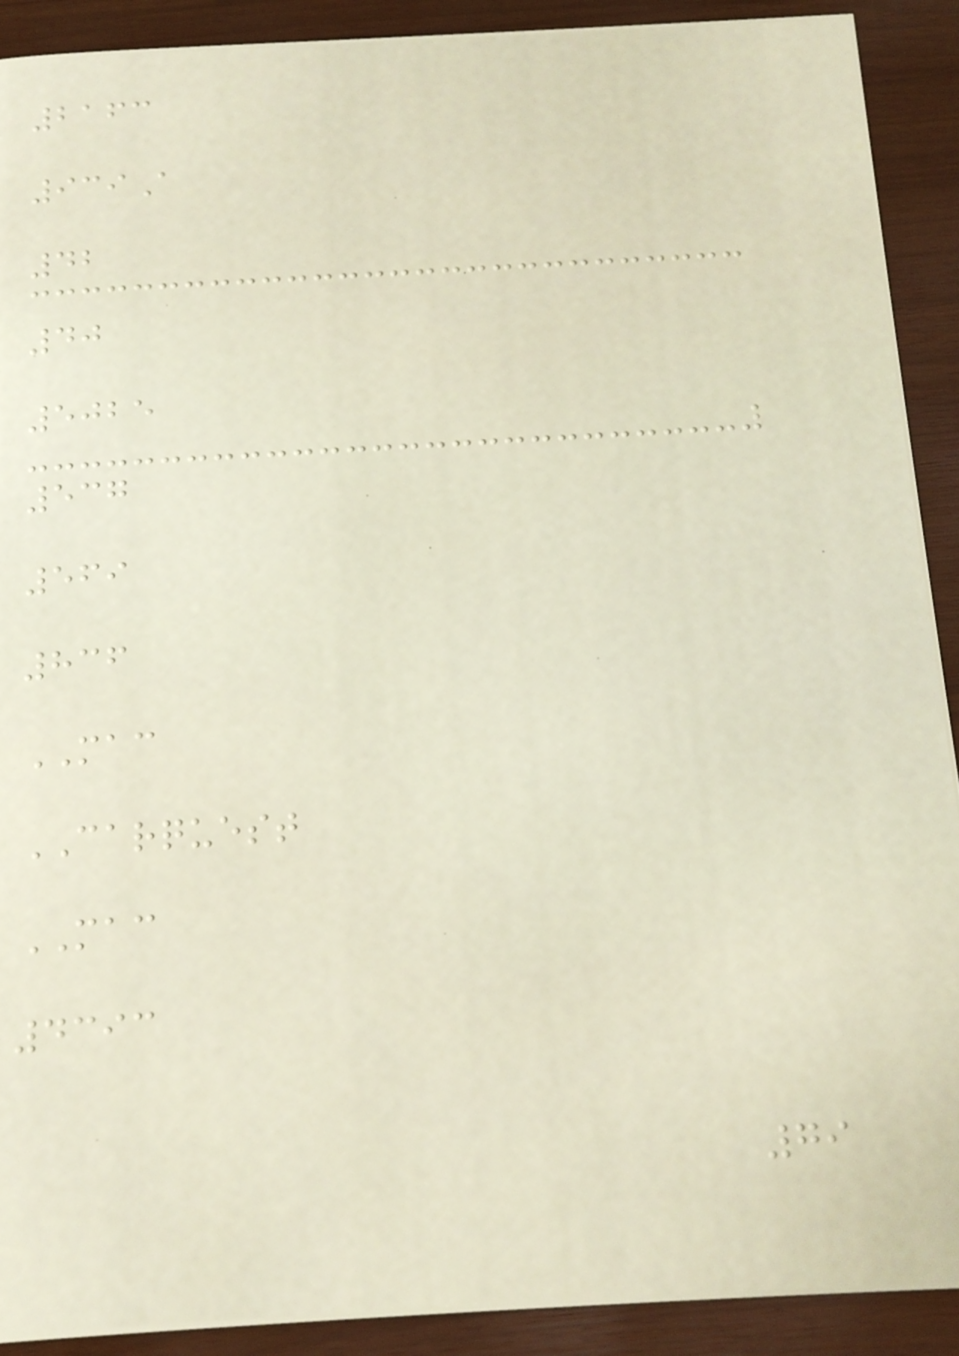2163
939A
42
40
5025
537
569
836
MAC
CARQUEST
MAC
4393
79
